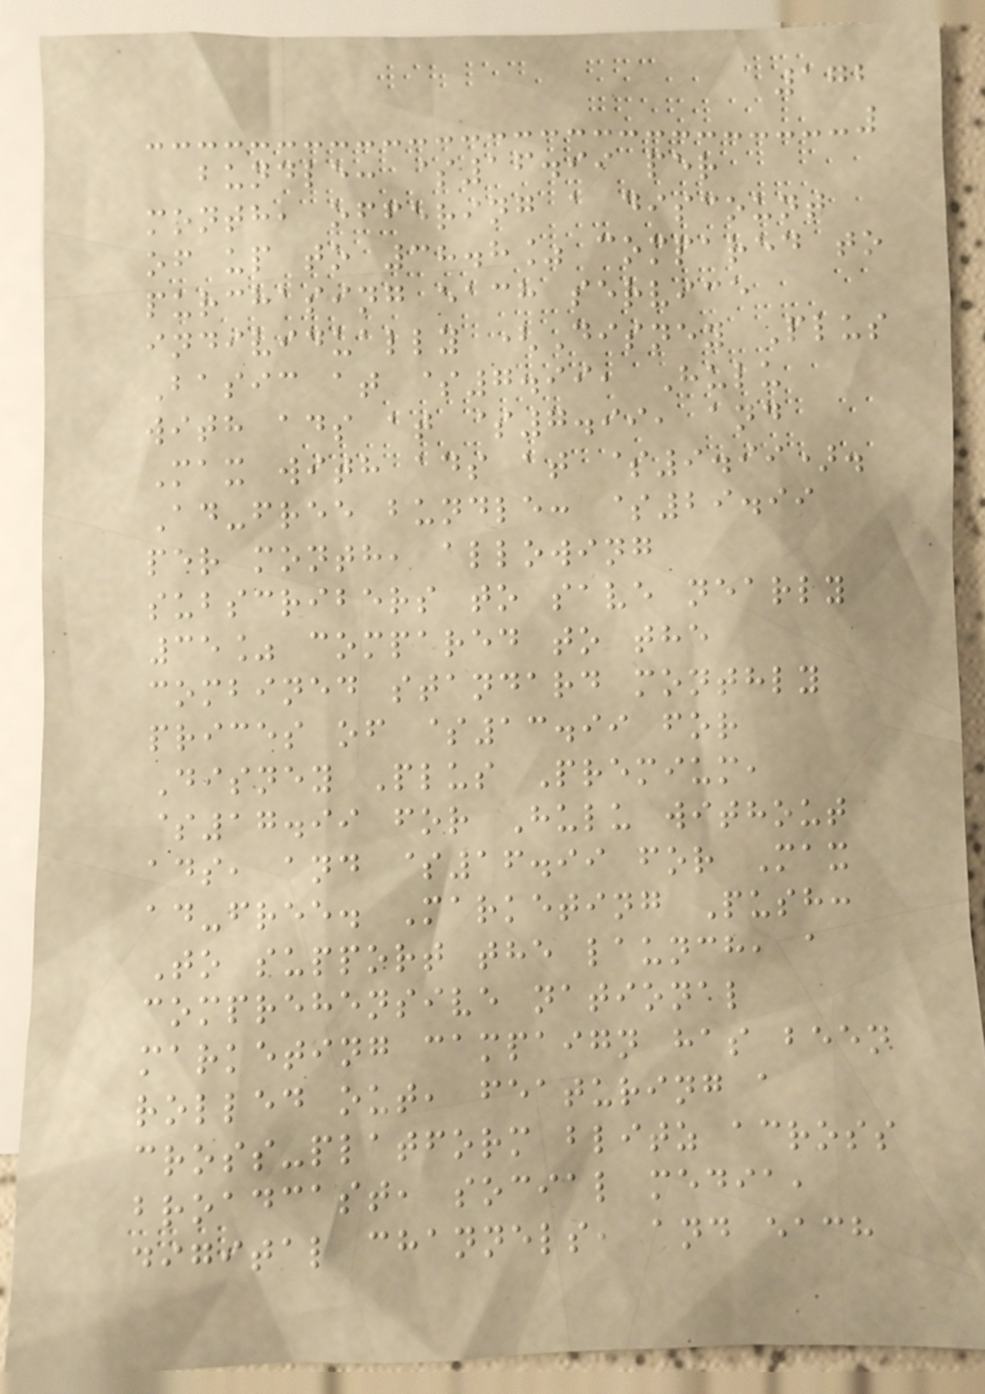172
bundle: $16.99 per
month, offering a discount
of up to 38.8% compared to
purchasing each service
individually (Disney Plus
Basic at $7.99, Hulu
with ads at $7.99, and
Max with ads at $9.99).
Ad-free bundle: $29.99
per month, allowing
subscribers to save nearly
35% compared to the
combined standard monthly
prices of $13.99 for
Disney Plus Premium,
$17.99 for Hulu without
ads, and $16.99 for Max
ad-free. Marketing Push:
To support the launch, a
comprehensive national
marketing campaign has been
rolled out, featuring a
cross-platform blitz across
broadcast, social media,
digital channels, and each
